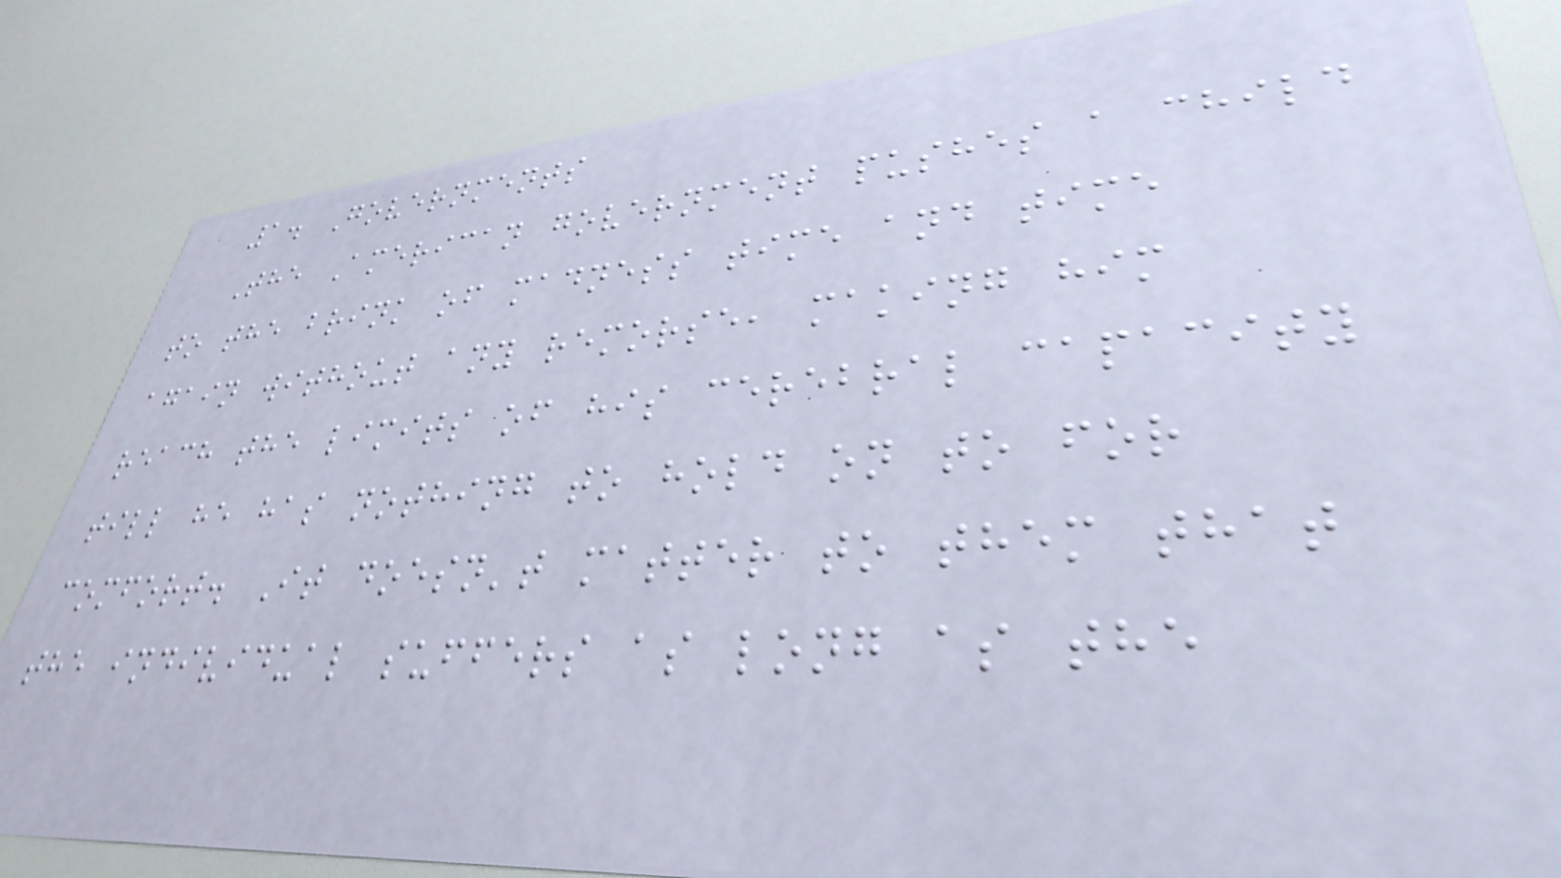1. Governments
The American government pushes a child
to the brink of madness time and time
again without any remorse, making him
reach the limits of his cerebral capacity
till he has nothing to hold on to for
comfort. It doesn't matter to them that
the individual suffers as long as the
